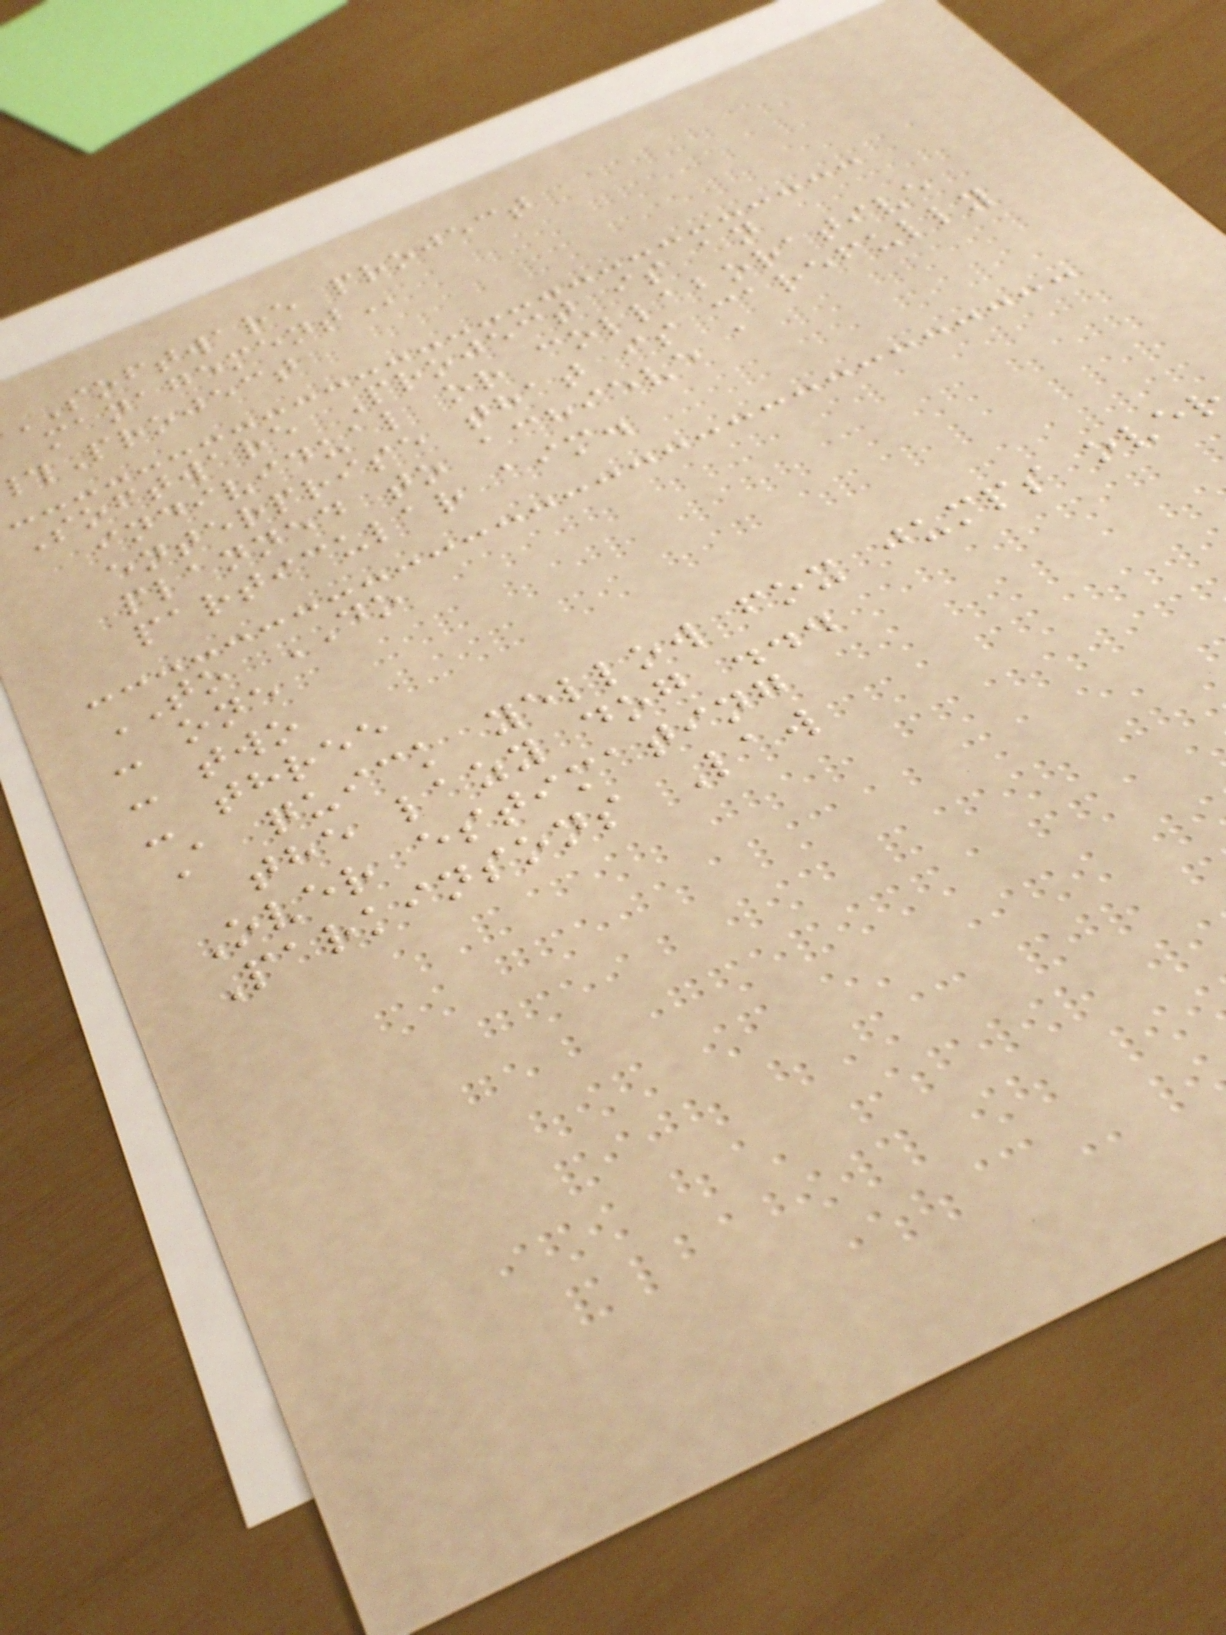SOFTWARE project
Project
Software Project is an
individual or collaborative
enterprise that is carefully
planned to achieve a
particular aim.
TO DO
- one
- two
- three
A quick yellow fox jumps ove
the lazy dog ...
Over estimating
Parkinsons Law
